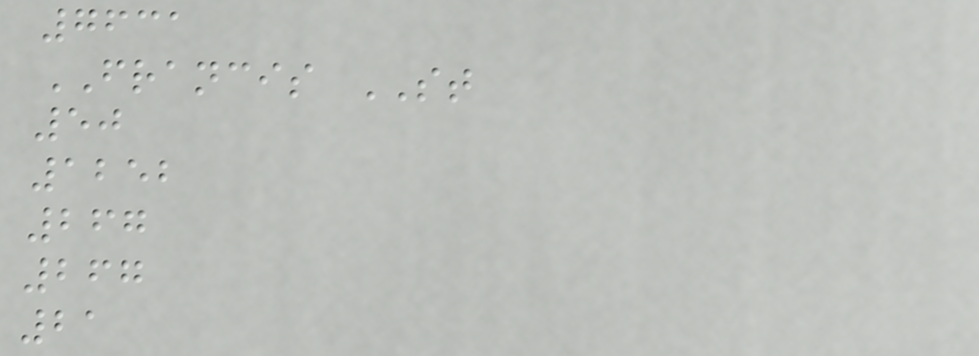7631
FRANCIS ST
50
1252
267
267
21
